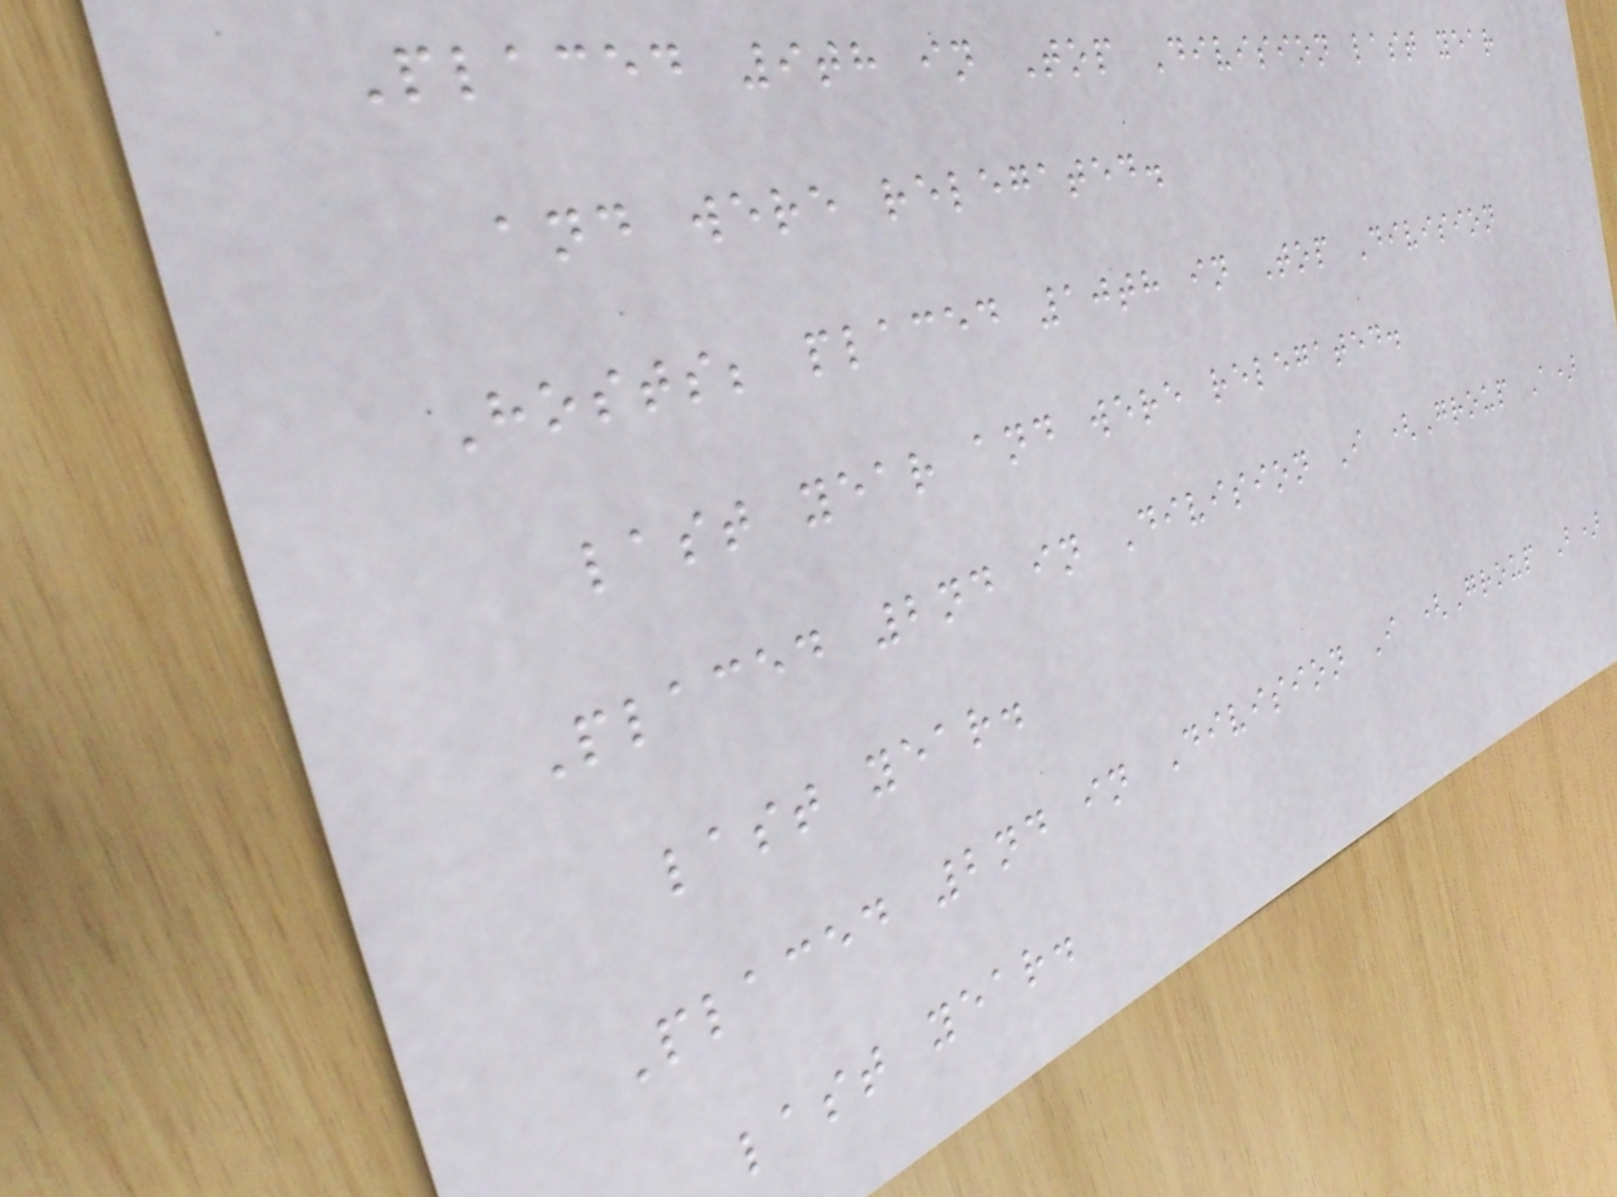Placed 9th in Top Division last year
and were relegated.
Hosts; placed 10th in Top Division
last year and were relegated.
Placed 2nd in Division I (Group A)
last year.
Placed 2nd in Division I (Group B)
last year.
